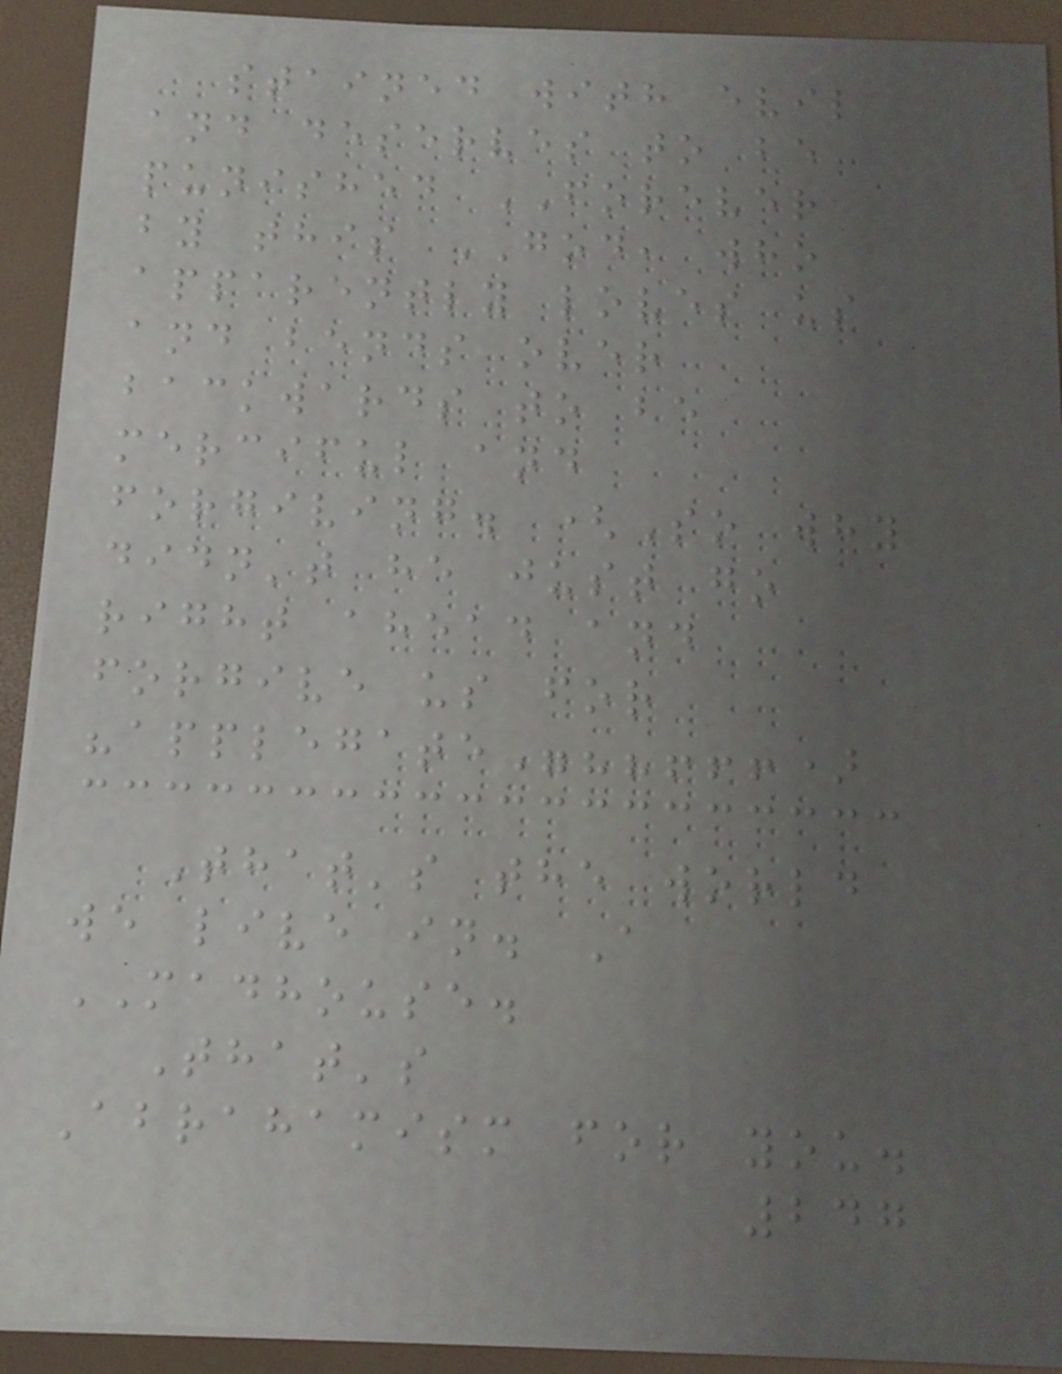stained with evil
and deserves to be
punished FOREVER
by this GOD, who
apparently loves us
and bends over
backwards to be
merciful and
forgiving. (So why
didn't he just go
right ahead and
forgive us for
"applegate"??!!!)
That's the world
we live in. A
MADHOUSE.
That's
Abrahamism for you.
247
